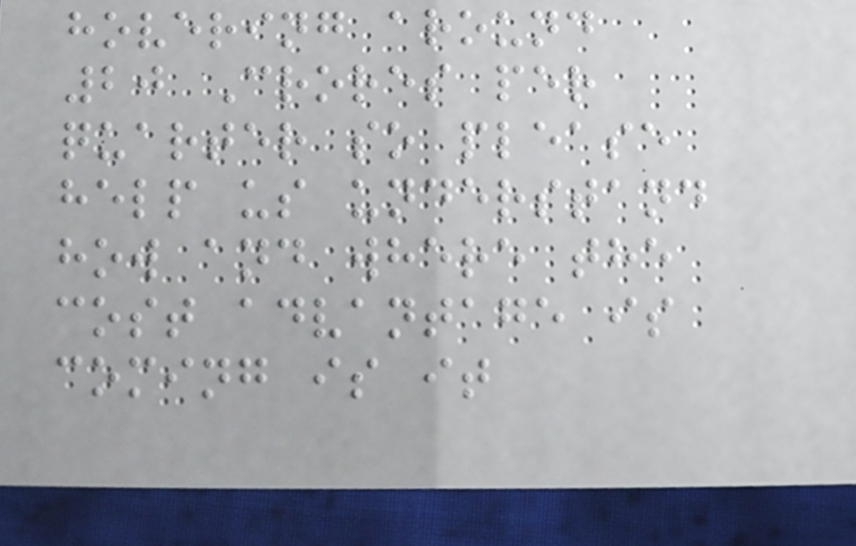hovering around
20 Crores per
quarter so please
help us understand
how and where the
cost advantage is
coming is it
